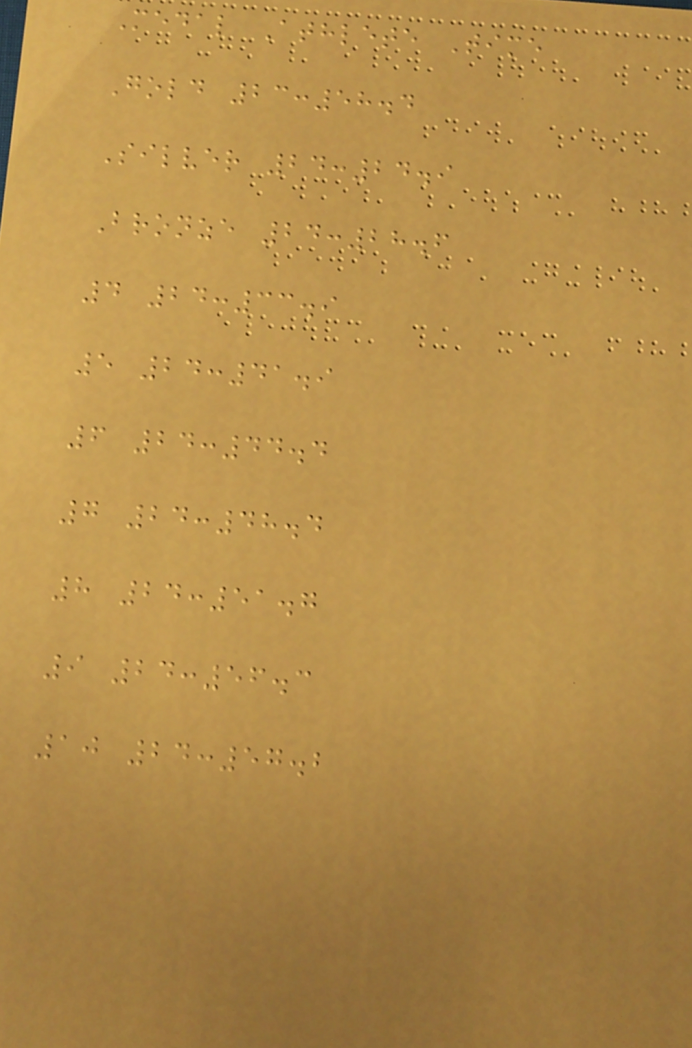Medal Athlete Time
Gold 23:58.4
Silver 24:24.9
Bronze 24:28.6
4 24:33.9
5 24:41.9
6 24:44.4
7 24:48.4
8 24:51.7
9 24:56.3
10 24:57.2
